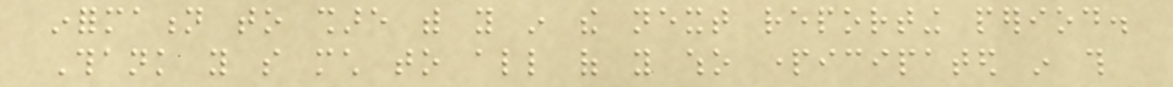information to share with you in the next reporting period.
Thank you so much to all of you who participated in this
